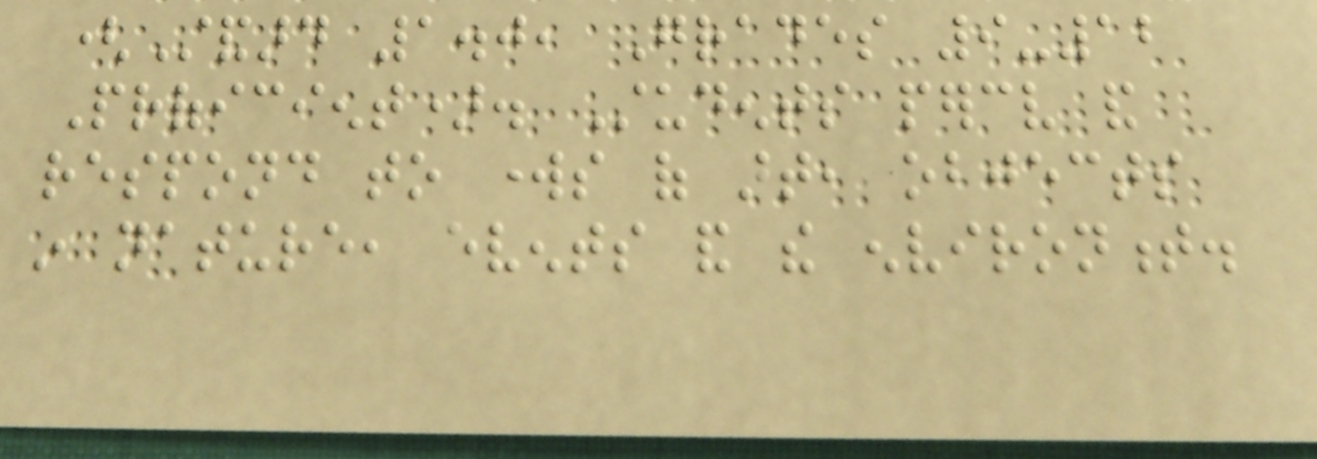(Standard 1.0, Grades 9-12
Proficient). Students perceive and
respond to works of art, objects
in nature, events and the environment.
